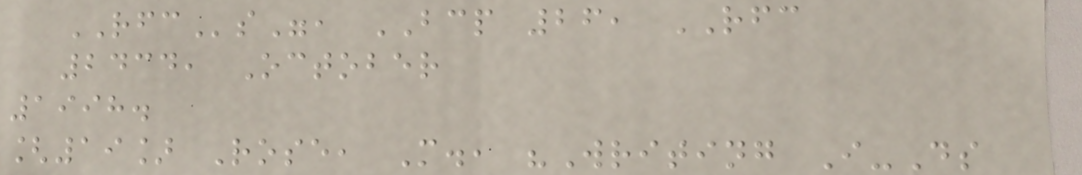RFCs", BCP 26, RFC
2434, October
1998.
[19] Rose, M., "Writing I-Ds
